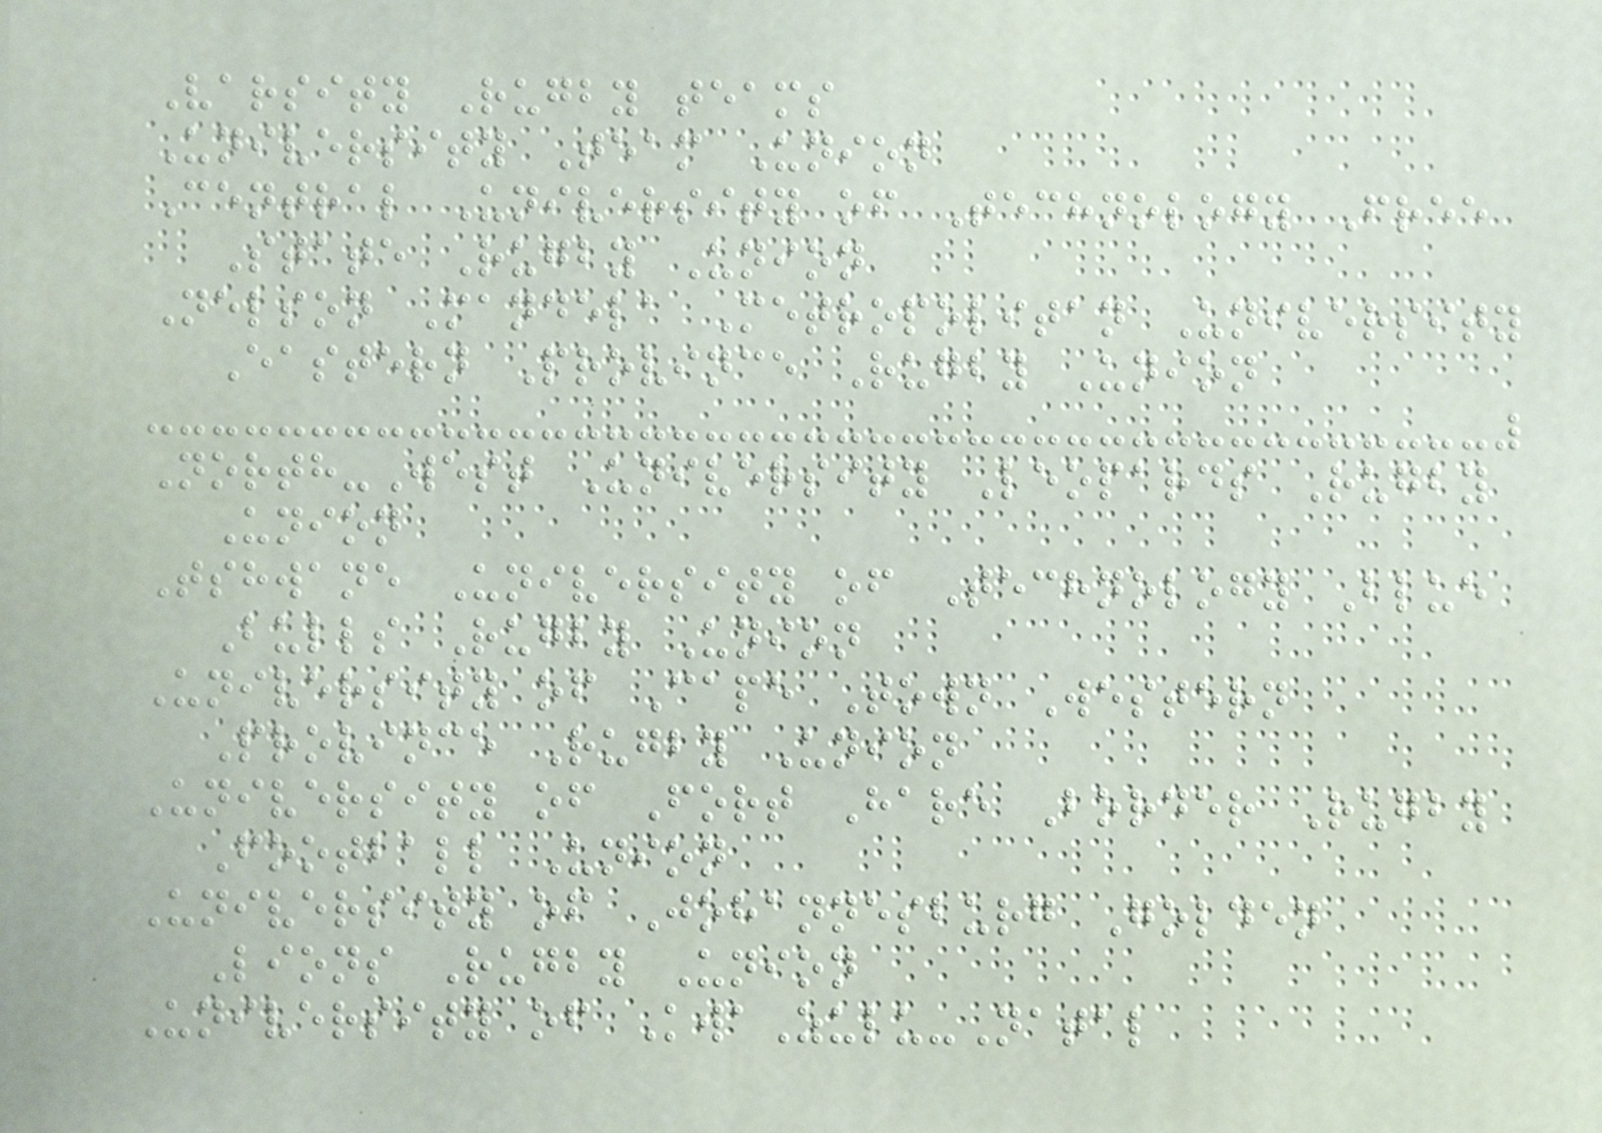Varsity Rugby teams
University Team Union
Central University of Technology Free
State Rugby Union
Nelson Mandela Metropolitan University
Eastern Province Rugby Union
North-West University Leopards Rugby
Union
Tshwane University of Technology Blue
Bulls Rugby Union
University of Cape Town Western
Province Rugby Union
University of Fort Hare Border Rugby
Football Union
University of Johannesburg Golden
Lions Rugby Union
University of KwaZulu-Natal
